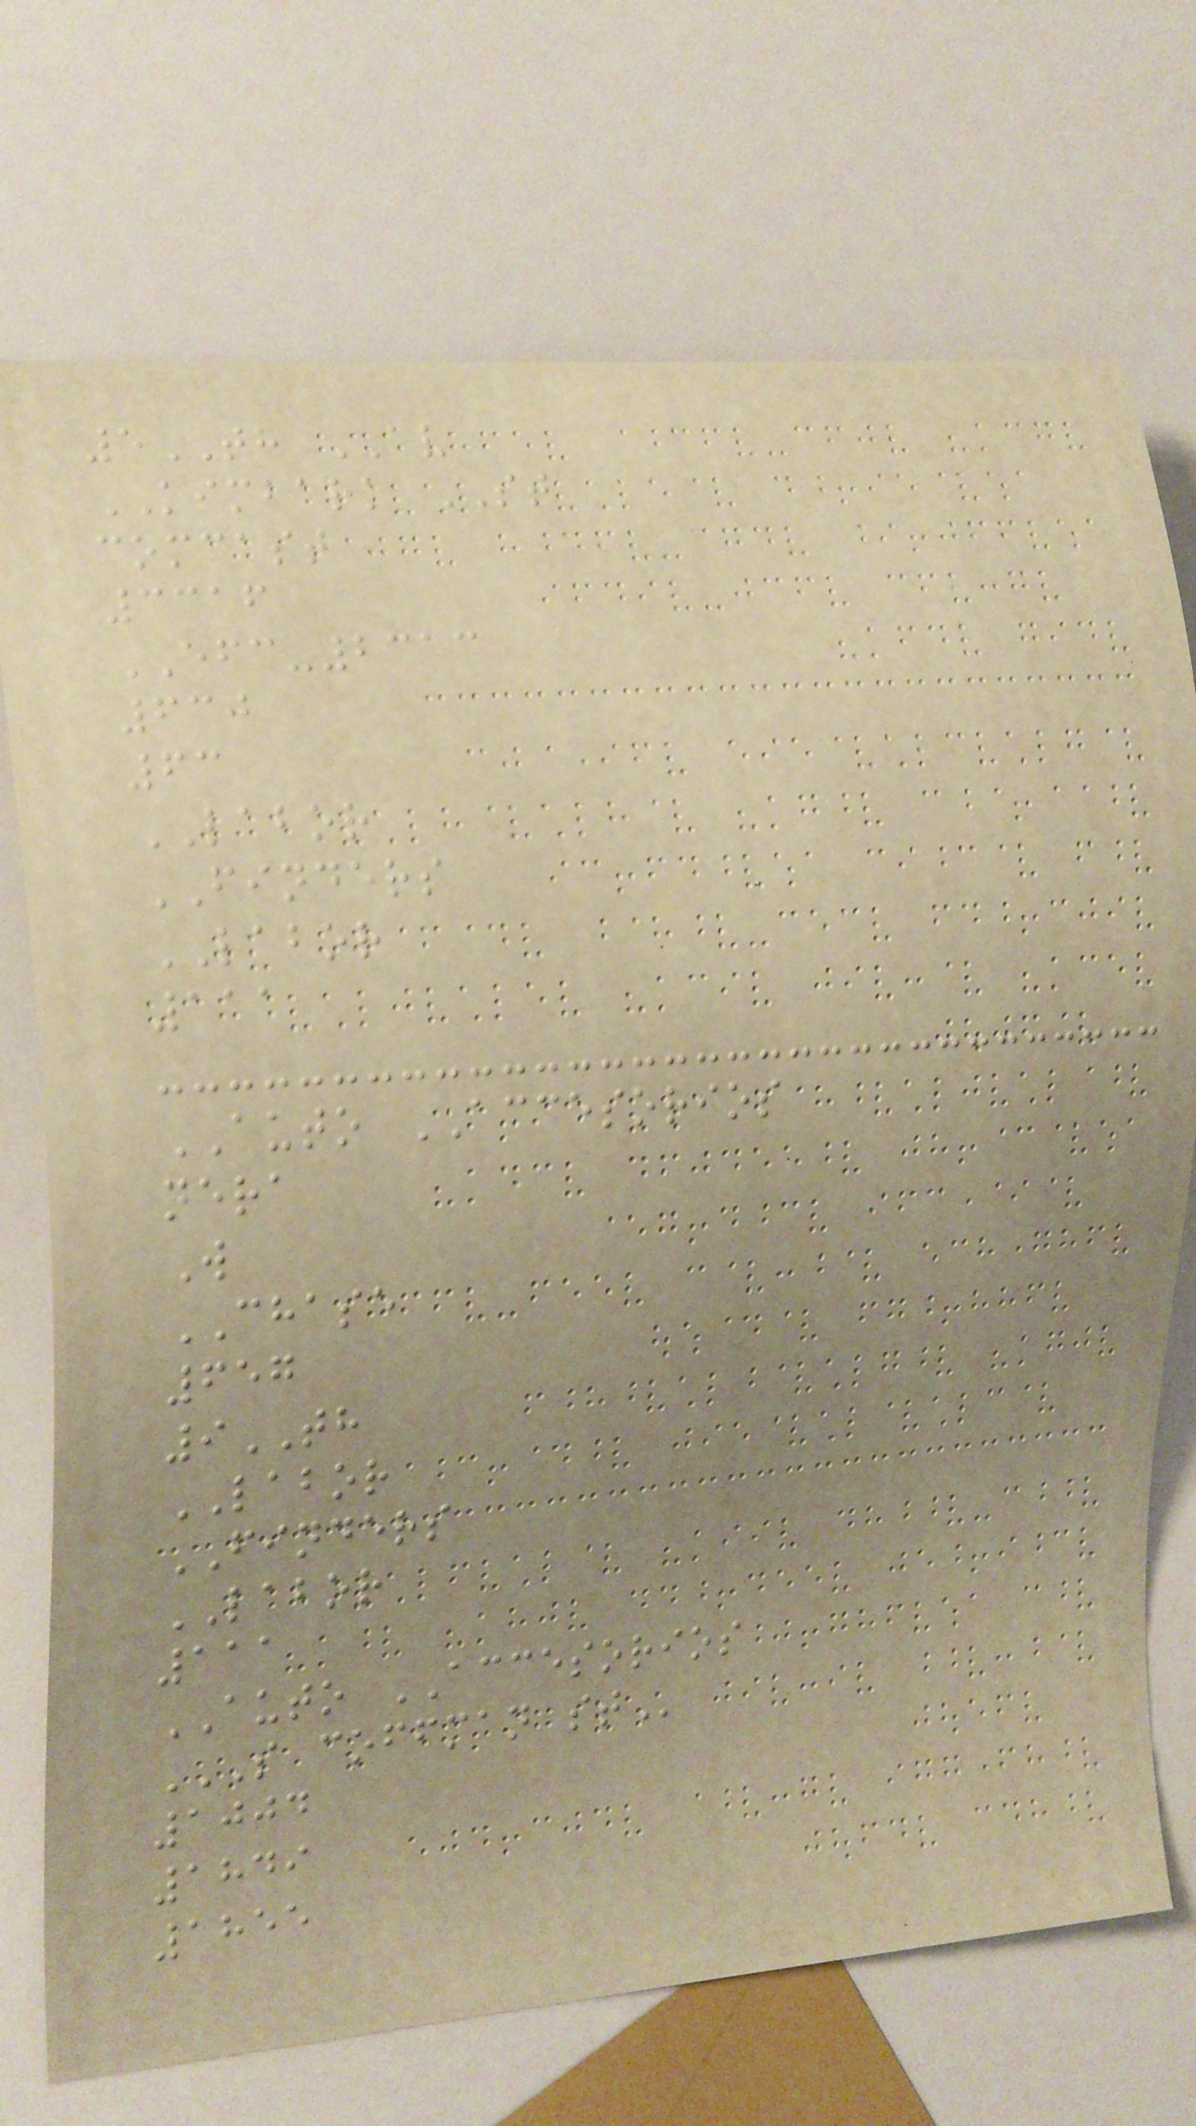5TH AV
KIMBARK ST
comcast
3316
EFC-2313
630
63
LABOR
FINDERS
LABOR
111
AUTO ACCESORIOS
nera
W
CHASE
657
9TH
LABOR
FINDERS
LABOR
111
AUTO ACCESORIOS
S COFFMAN ST
1004
1849
1855
